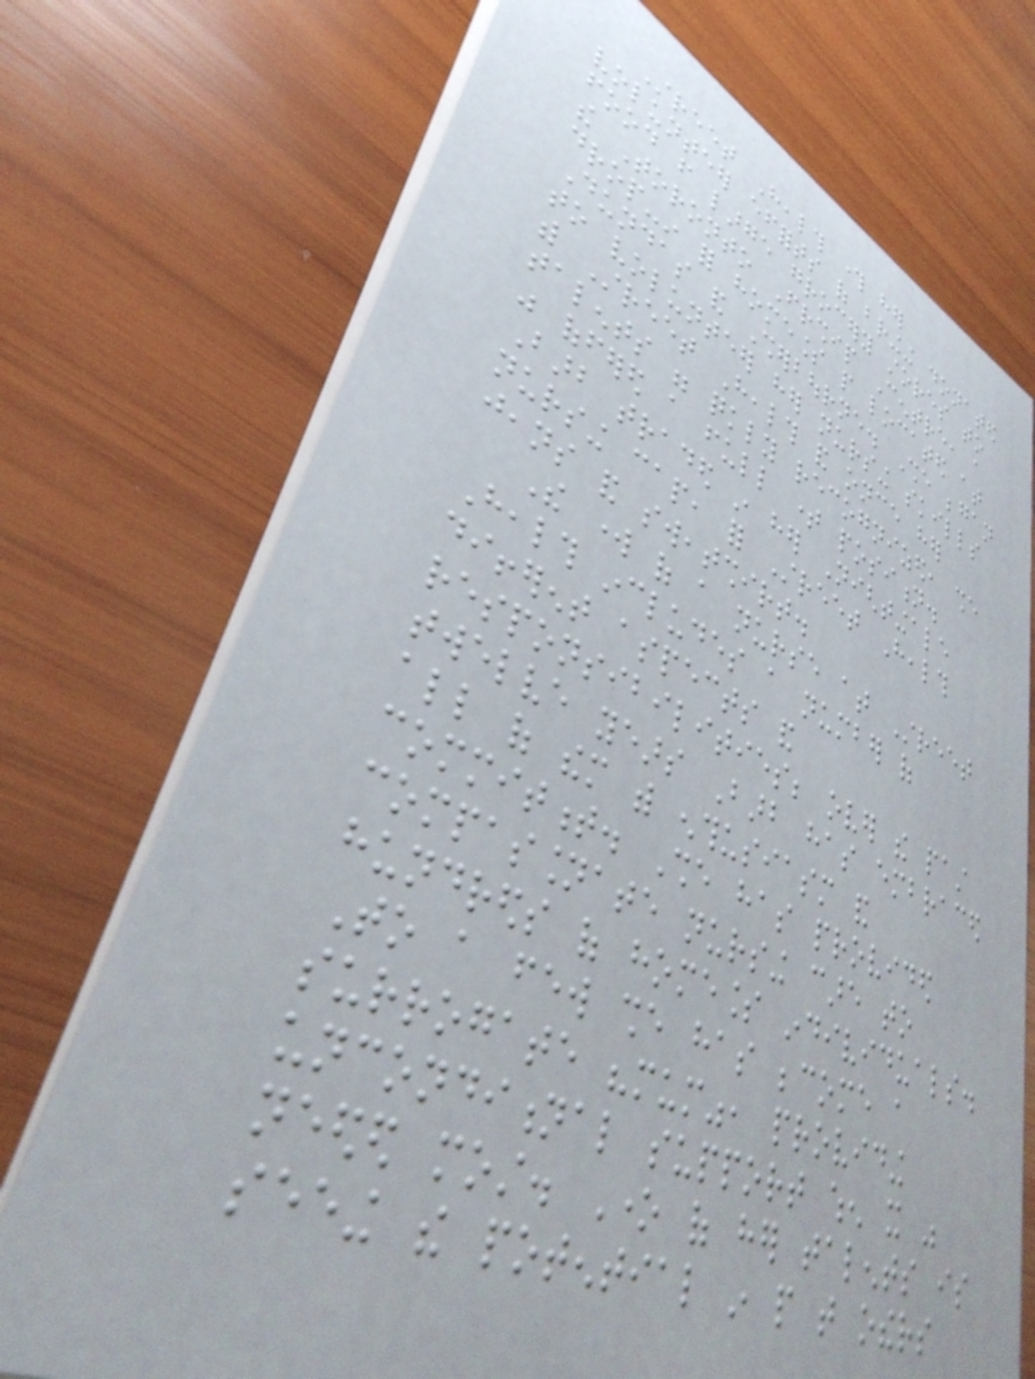Street Health through her
volunteer efforts of bringing donated
food from large grocery stores to
the Toronto Friendship Centre, a
drop-in for homeless people located at
Dundas and Sherbourne. She began
to volunteer her nursing skills
with Street Health and once her
talents were quickly recognized, she
was offered a full time position.
Barb traded in her Nightingale
nursing cap, for Street Health
jeans and sweatshirt.
The work of a nurse at Street
Health includes a number of
different aspects and
responsibilities; over the past
twelve years Barb has embraced
all of them with enthusiasm and
commitment. She has provided
compassionate nursing care to
hundreds of homeless individuals.
To a few she has become a
surrogate "mum", providing
unconditional support when it was
needed most. One of her talents is
seeing the potential in people that others
